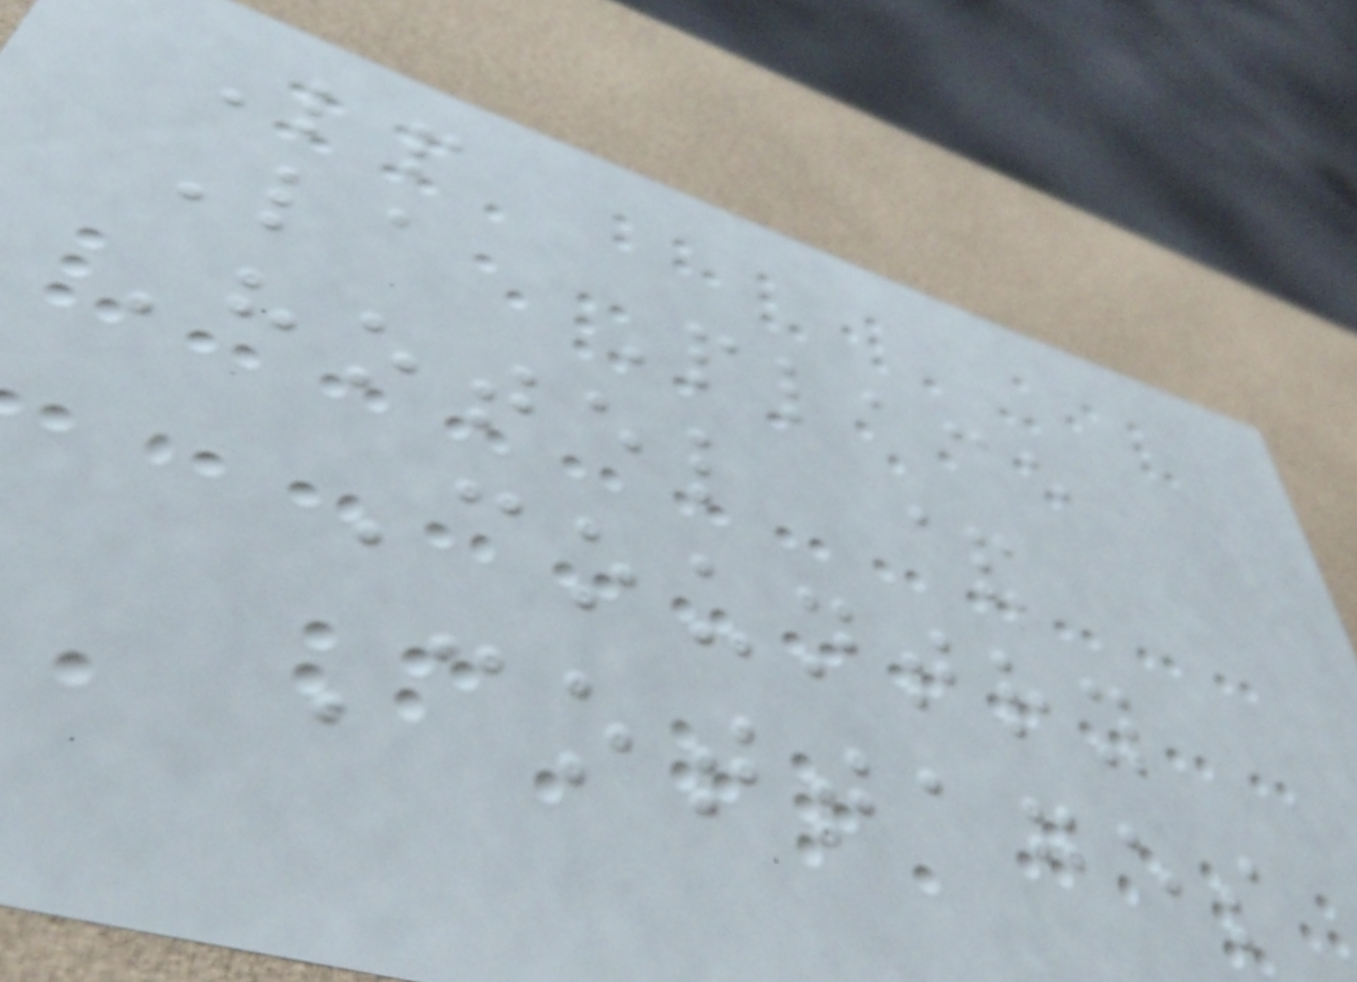Lp
La Place
Hotel &
Country
Cottages
